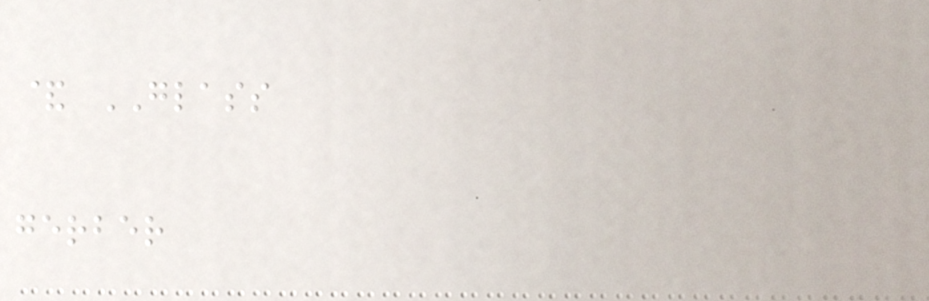& GLASS
gerber
